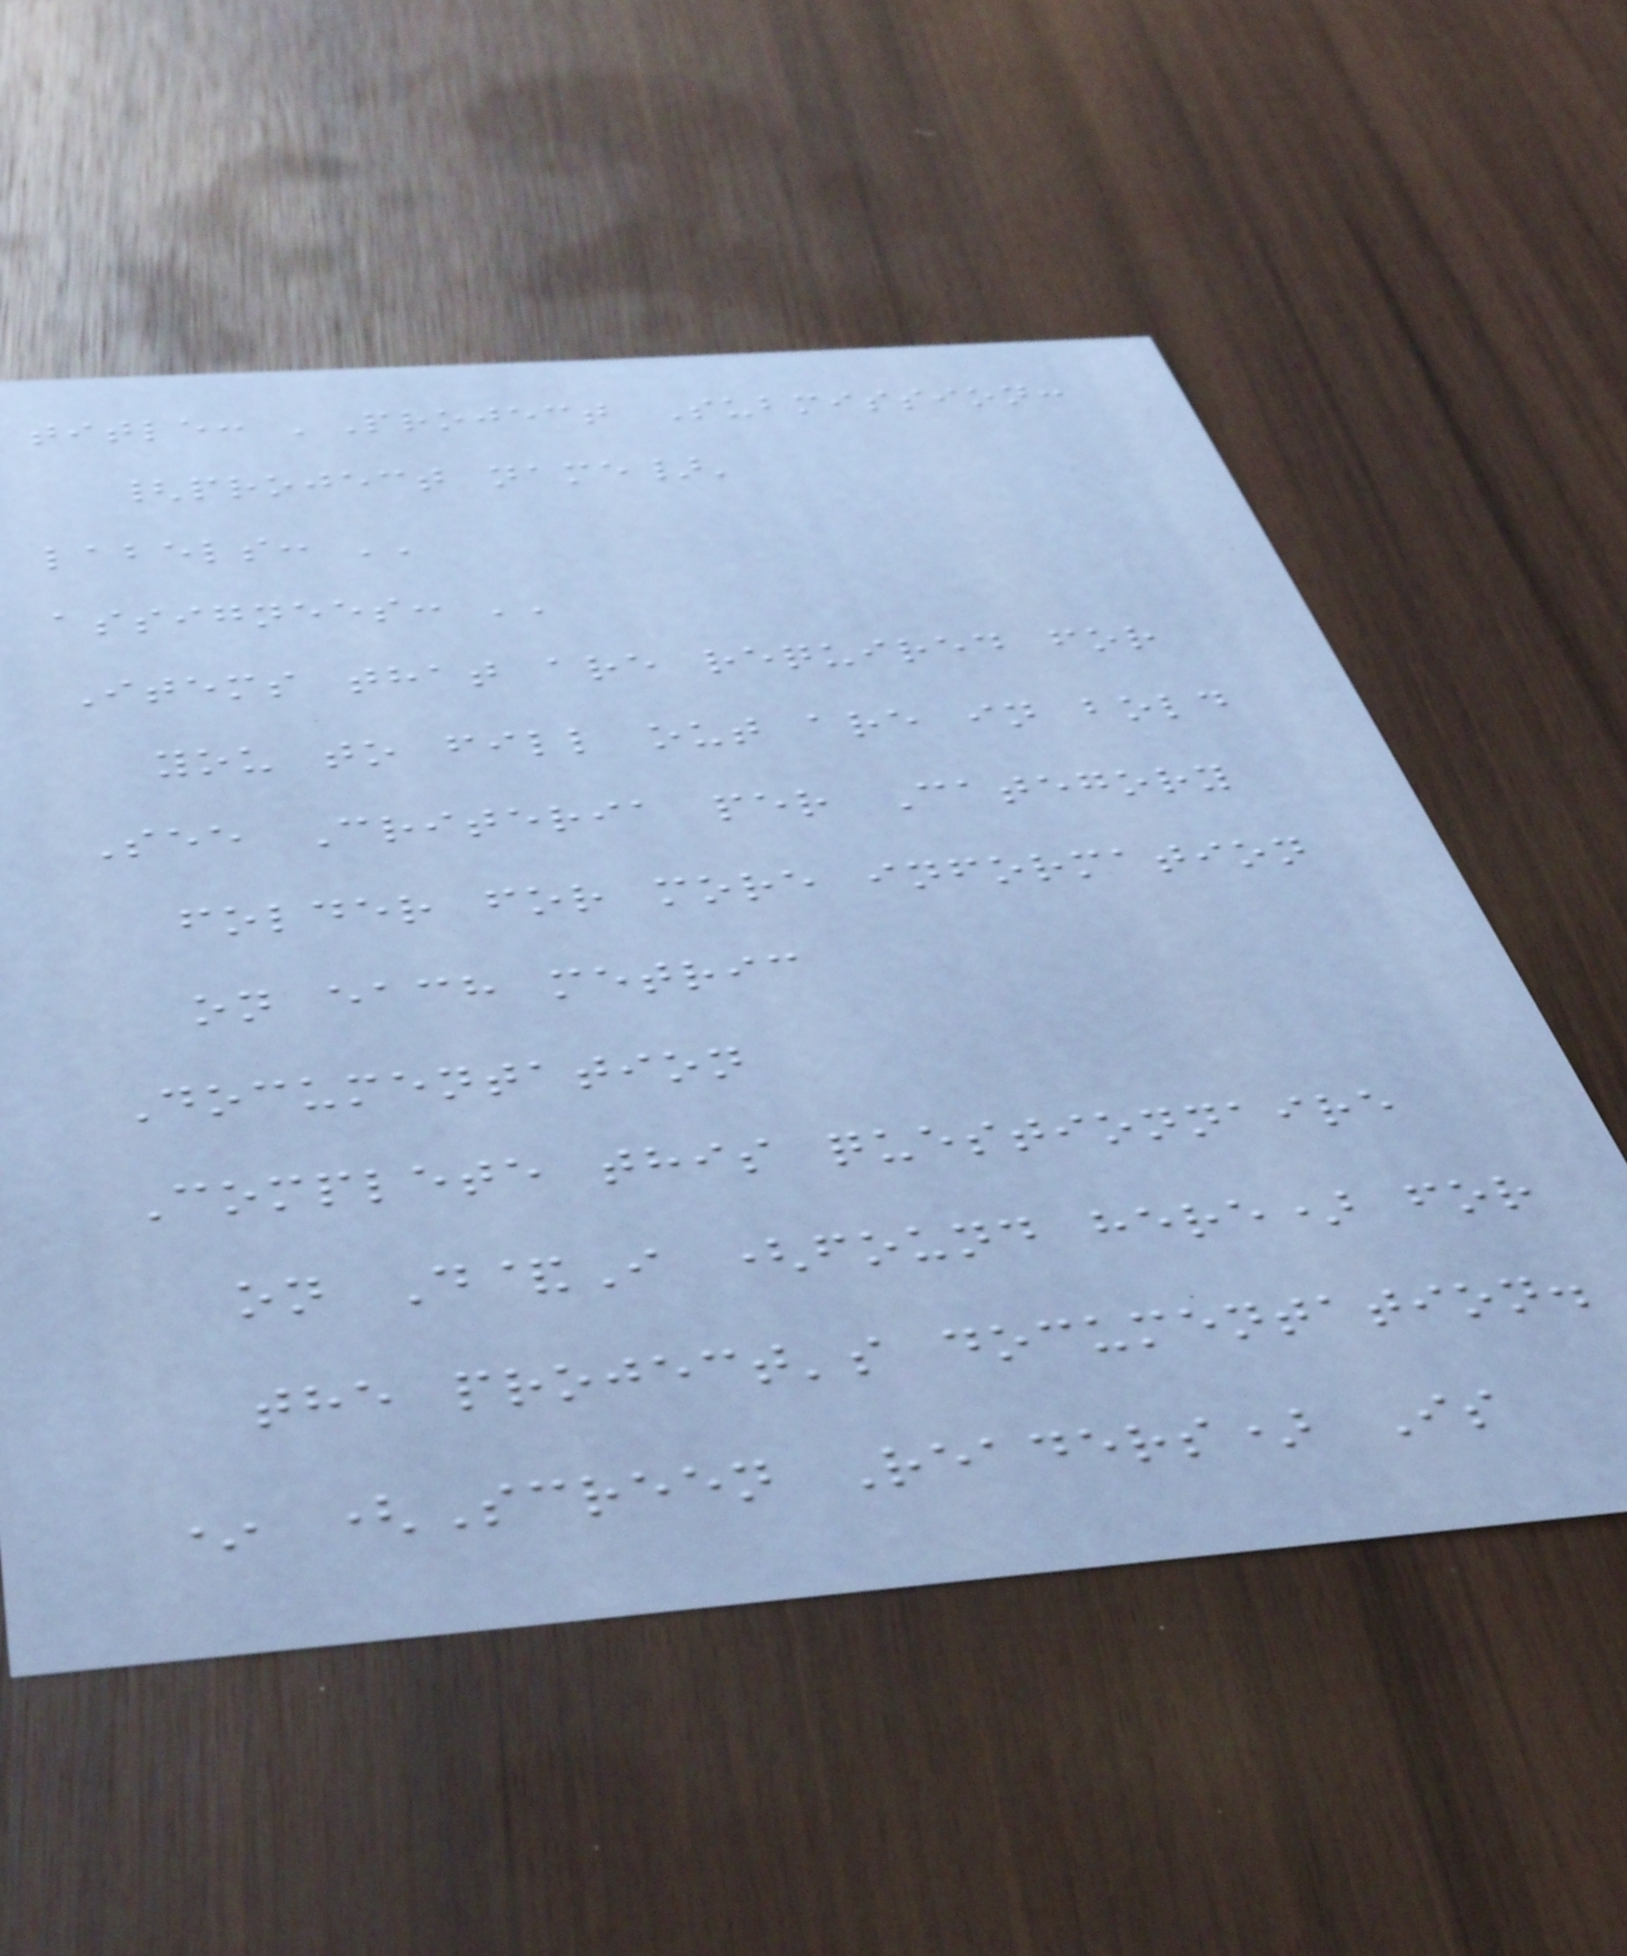title: 'Project Submission:
{project name}'
labels: ''
assignees: ''
Items that are required for
you to fill out are in bold
See Criteria per Category
folder for more information
on each metric
Documentation
Complete this questionnaire
on D&I (found here) for
the project's documentation.
* (Screen Readers) Is
